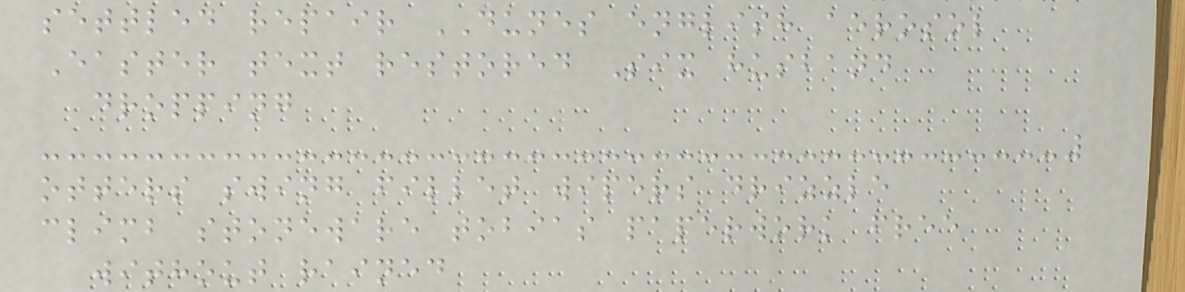settled repair DUNES english aerosol
Easter text restored Six husband
dropping
otters swing fillet wipers drizzle
climb stoneware tobias paperwork free
without rained
